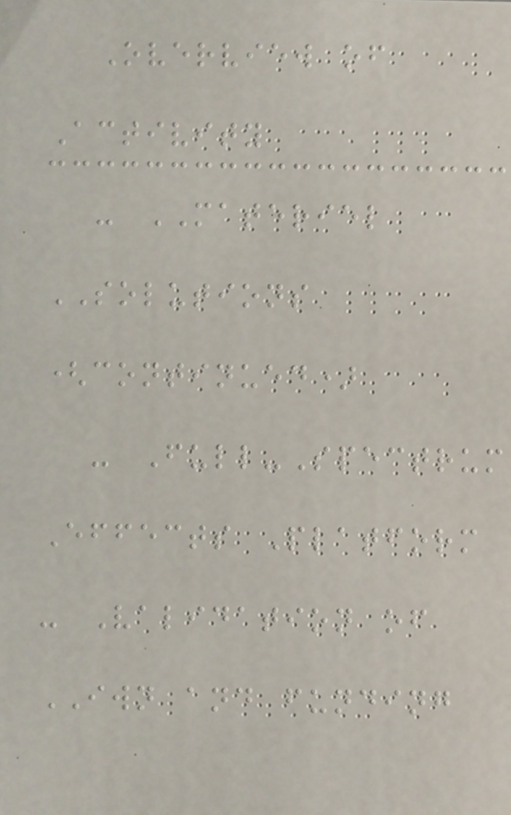Overview of
Activity
- MATERIEL
SOLUTIONS
(continued)
- Full-Spectrum
Effects Platform
- Validation of
IWN and funding
